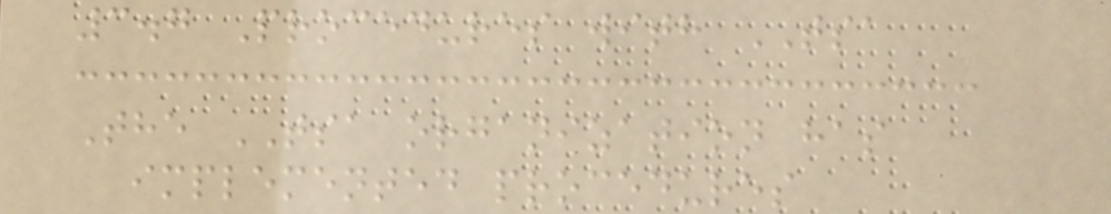3.7 Procedures with TSA
The TSA organization has
implemented procedures
